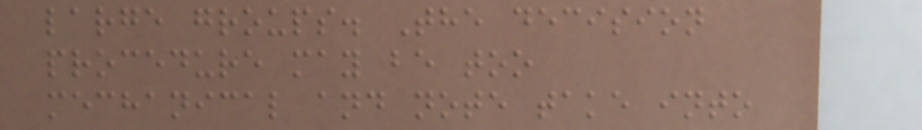large groups. The decision
procedure may be too
mechanical and note take into
